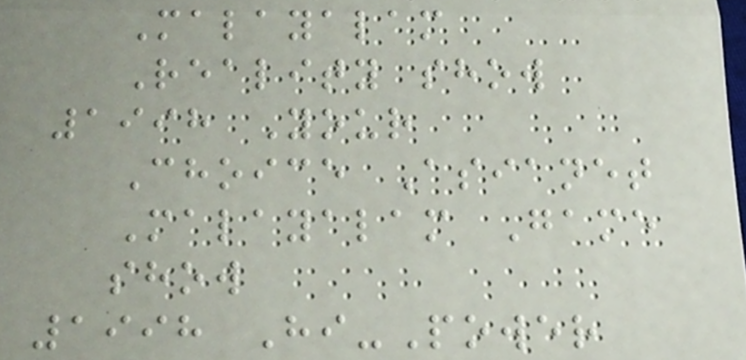Malayalam
Reality show
1998 Your
Choice Asianet
Malayalam Game
show
1998 Hi-Power
